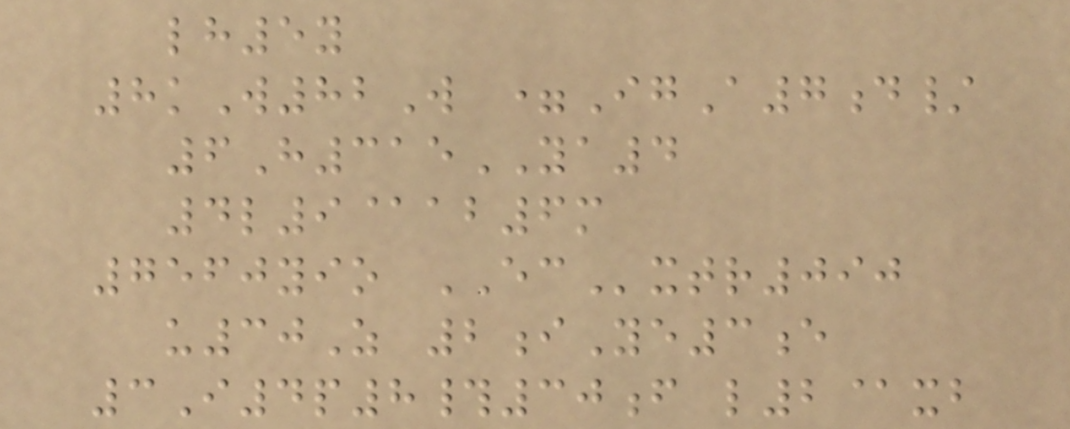lh5y
8kW82W =IgA7d/
6H315YA4
4l9@ab6m
7560yio ECxtr090
u30Z 2iYe3e
3I4p8#30f l2@xb
